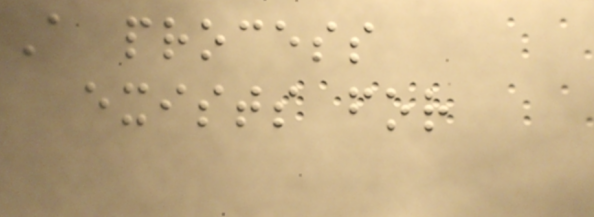A process
exists for
